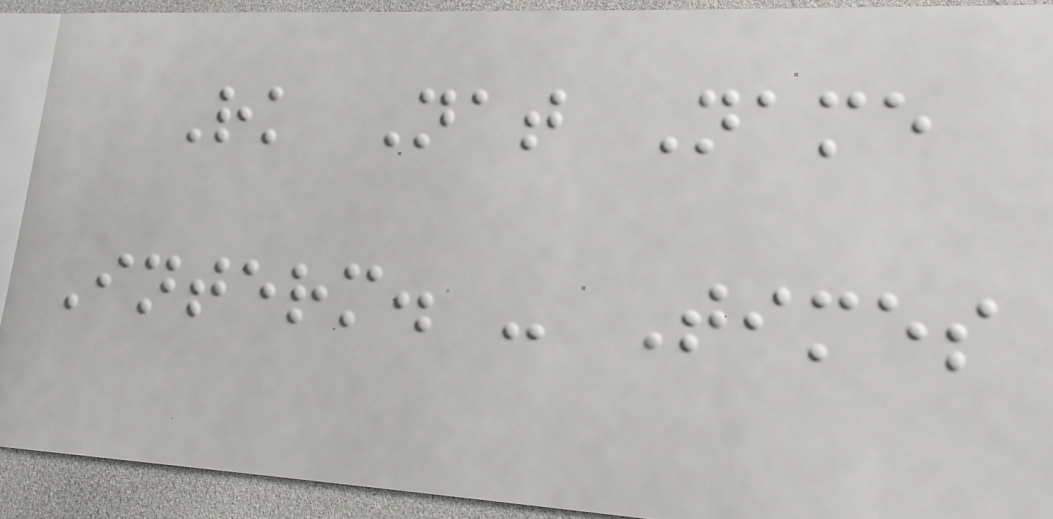Rk Nat Name
Interm. - Times
